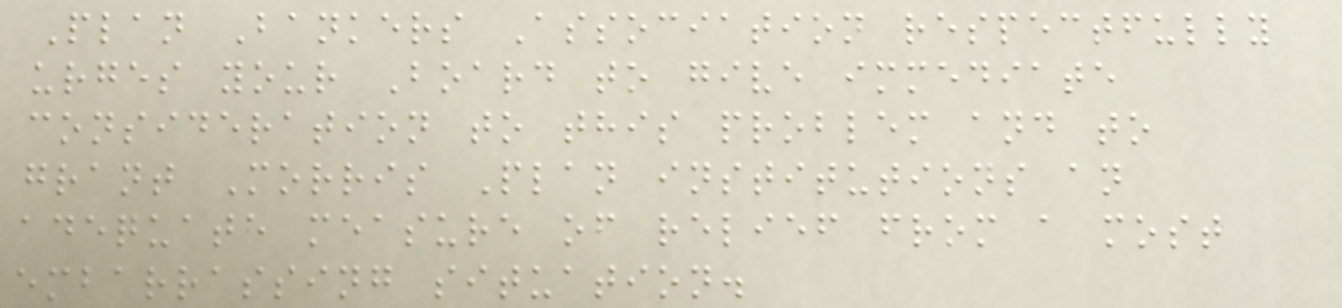Plan Bankers Association respectfully
urges your Board to give immediate
consideration to this problem and to
grant Morris Plan institutions an
adequate measure of relief from a most
embarrassing situation.
